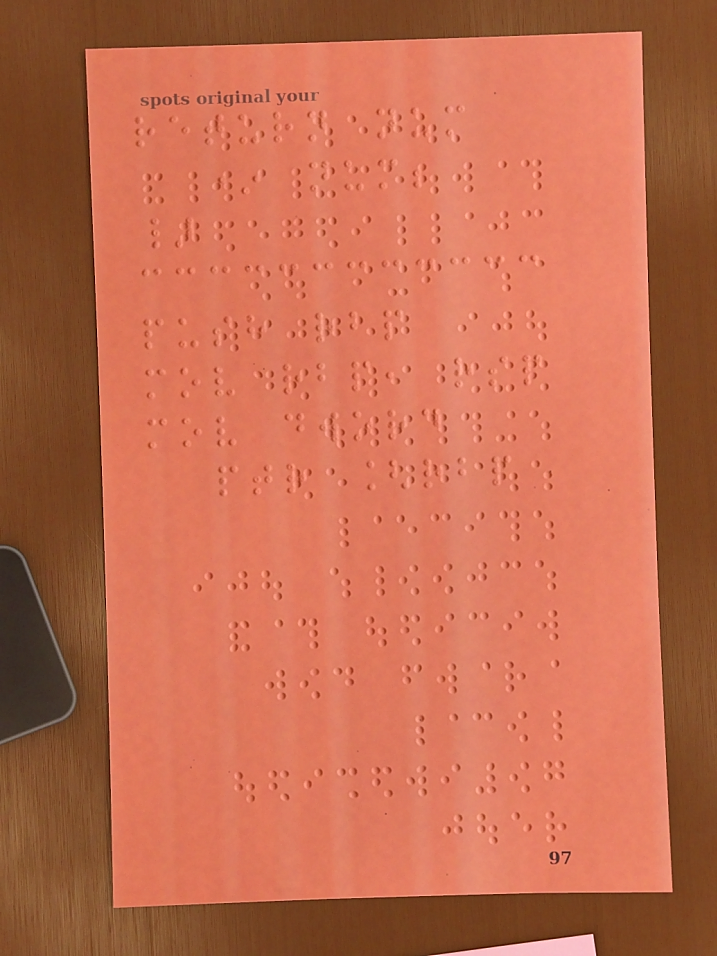return num
* num;
}
push rbp
mov rbp, rsp
mov dword
ptr [rbp
